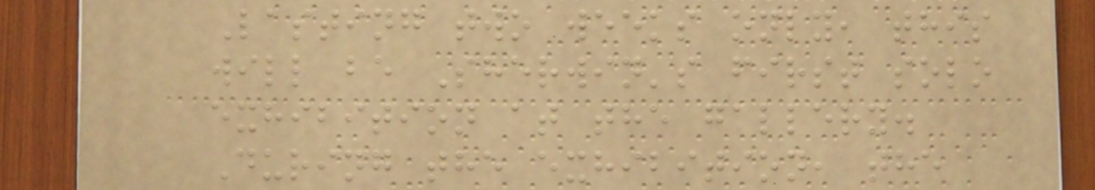Lasting two weeks only, this
will be Sherwin's first solo
exhibition at the gallery.
During the exhibition, the
